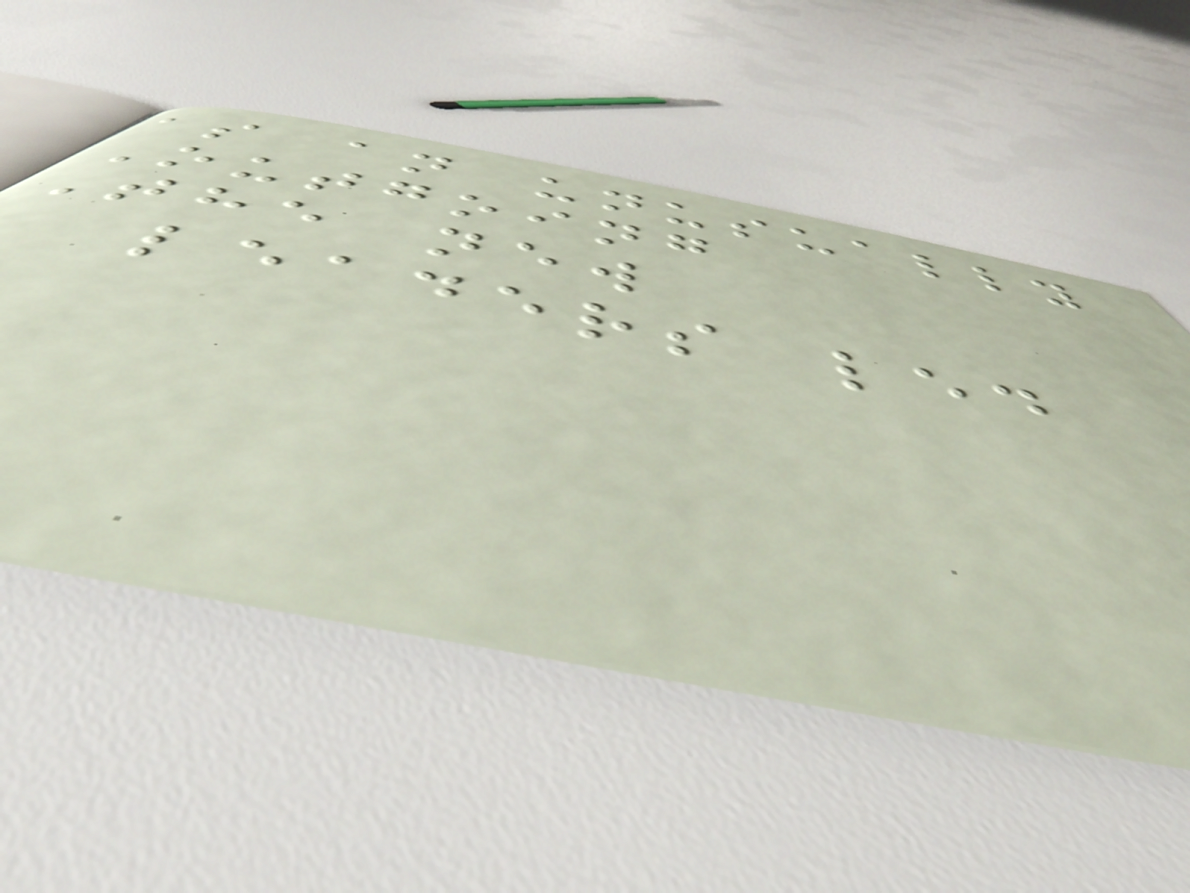as an unusually
Outgoing
The new
leaders led
